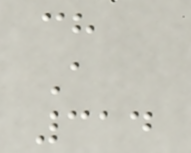ch
A
314
